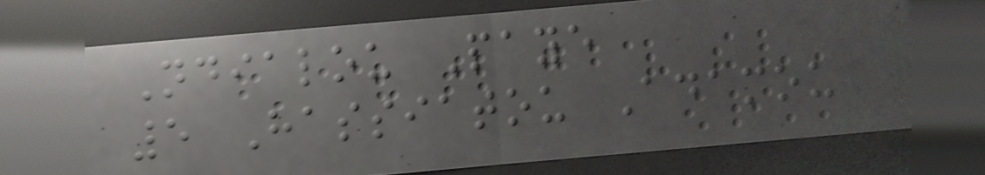Ndialou Paye
5 Hassiatou Adamou
